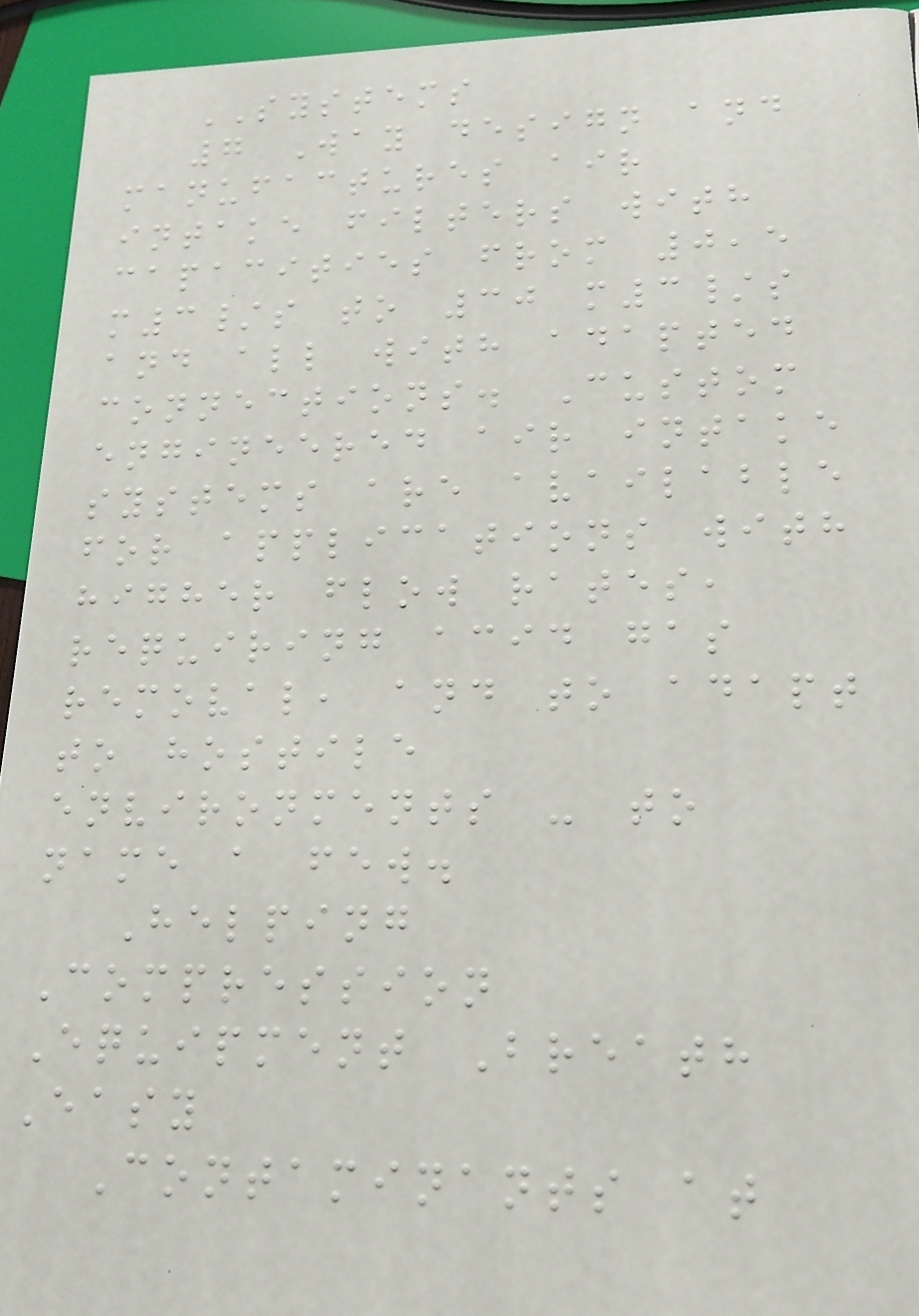SYSTEMS
7 Way design and
manufactures air
intake filters with
capacities from 0,5
m3/s to 30 m3/s
and all with adapted
connections. Custom
engineered air intake
systems are available
for applications with
higher flow rates,
requiring acid gas
removal, and to adapt
to hostile
environments - to
name a few.
Helping
Compression
Equipment Breath
Easy
Contaminants at
